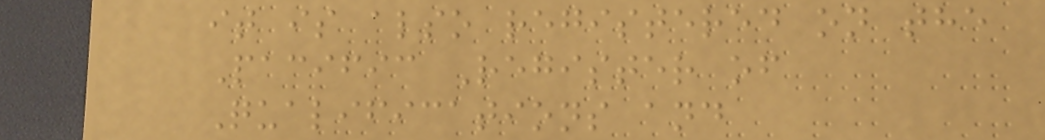it is also registered on the
Pacific Register of
Qualifications and
